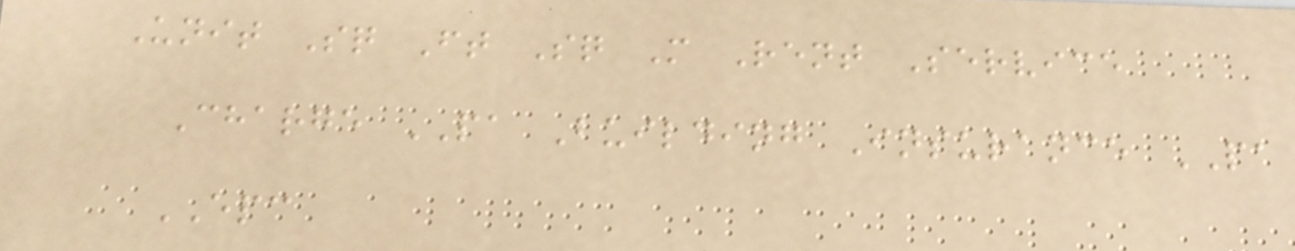Unit Sq Ft Sq M Rent Service
Charge PA Building Insurance PA
EPC
